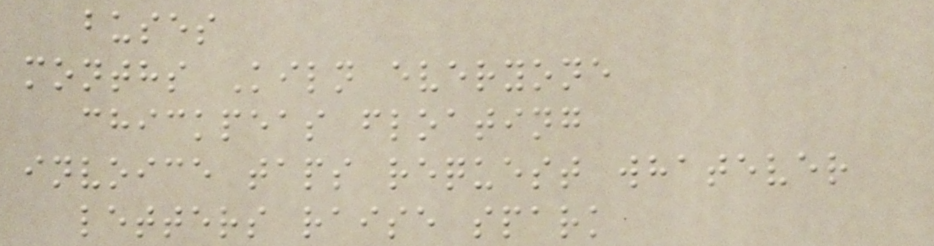buses
months Kiln everyone
chickpeas floating
invoice taps request whatever
letters raise spark
